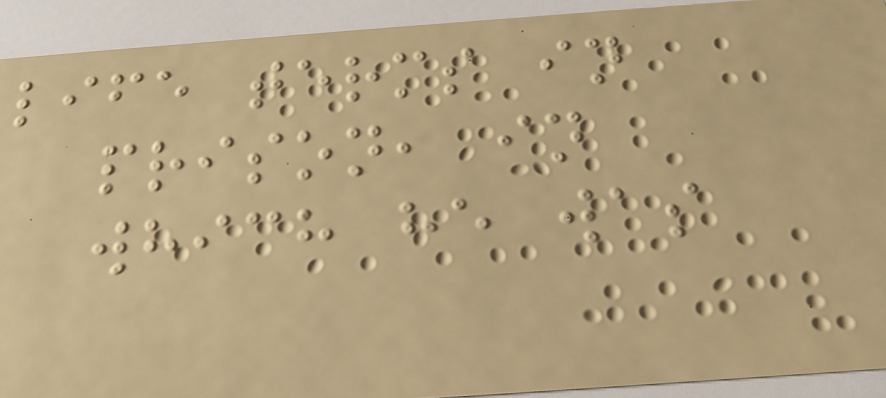life terms in
prison, in
which he was
